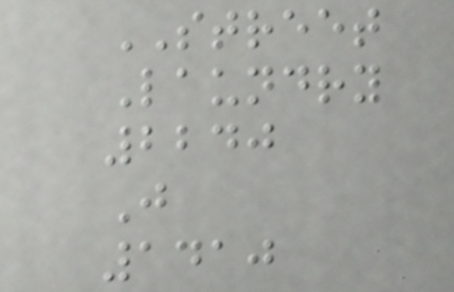STREET
Laundry
2240
J
1410
